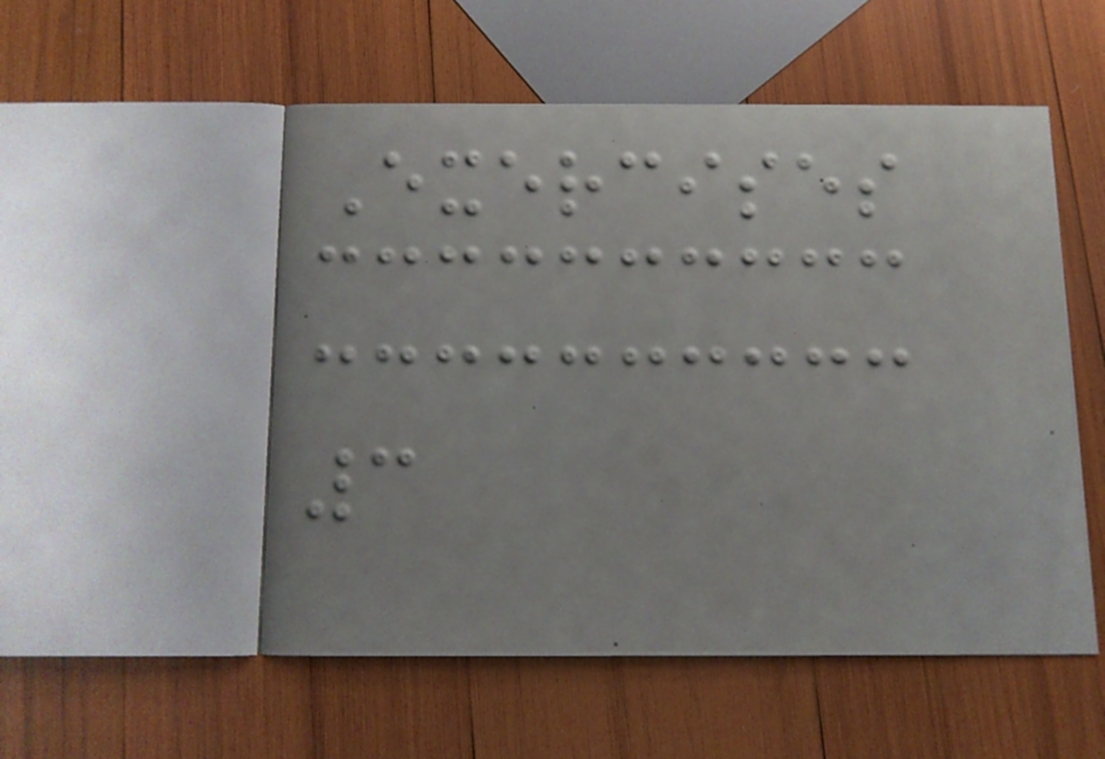Exercises
3
